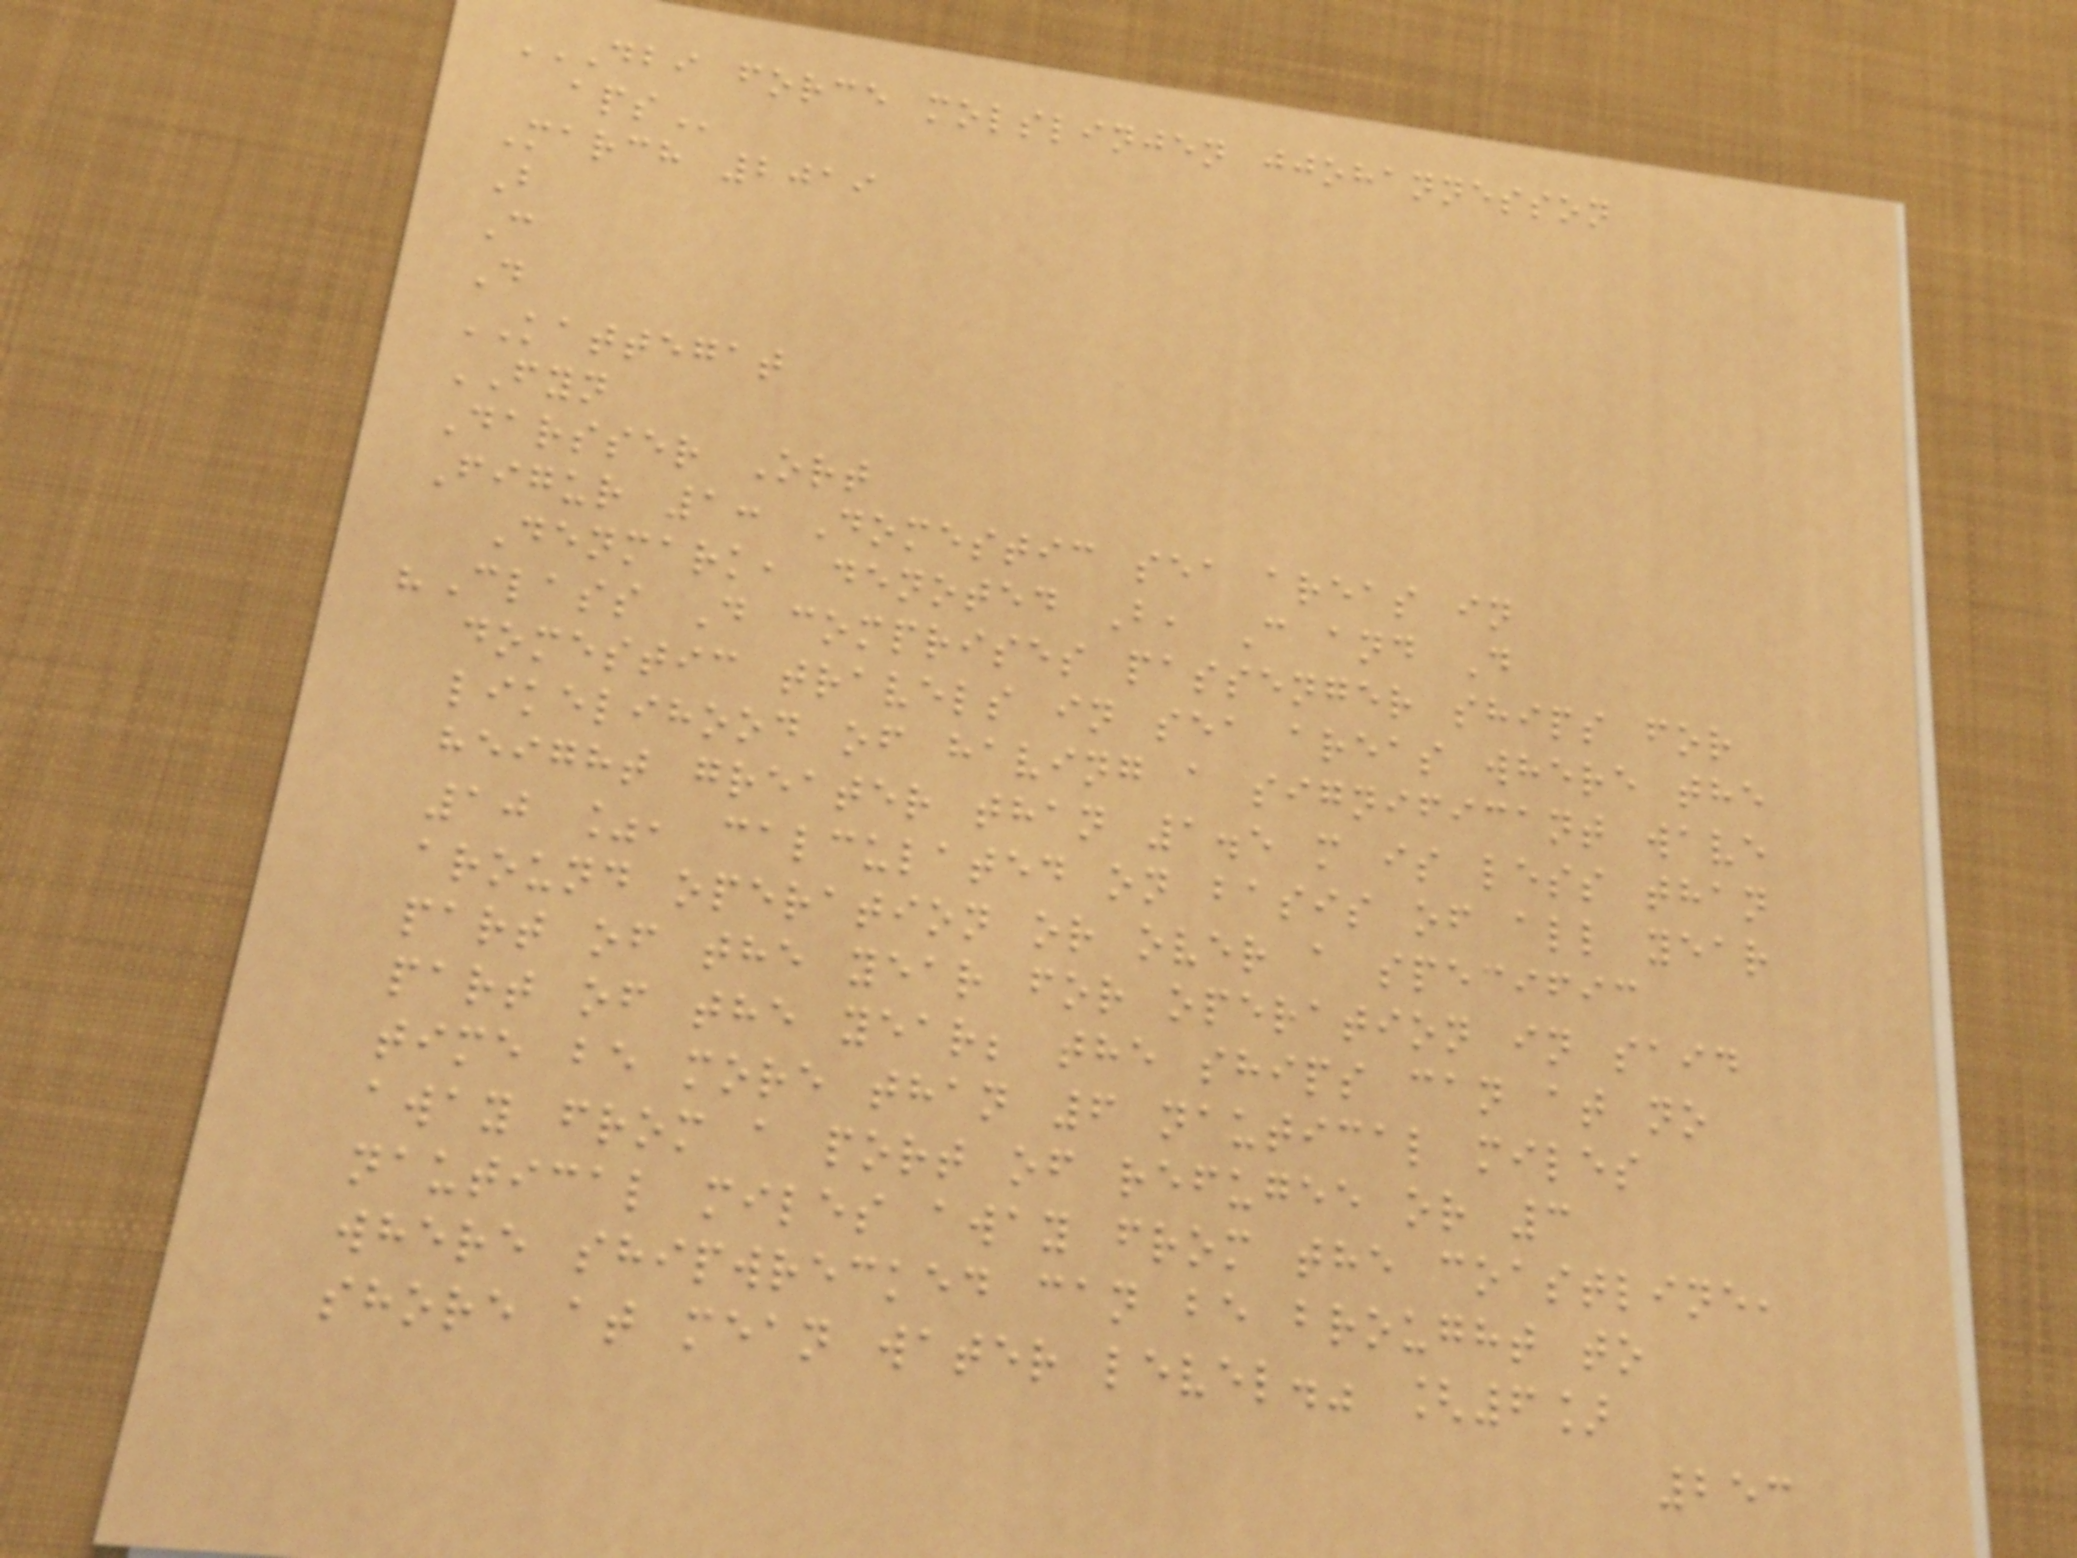DBI FORCE MOLSLINJEN JJOHANNESSON
APS
March 2019
B
C
D
KATTEGAT
FYN
Darsser Ort
Figur 1: Domestic sea areas in
Denmark, denoted B, C and D
"Class D comprises passenger ships for
domestic travels in sea areas where the
likelihood of having a significant wave
height greater than 1.5 m is less than
10 %, calculated on basis of all year
around operation or over a specific
part of the year for operation in said
part of the year; the ships can at no
time be more than 6 nautical miles
away from a port of refugee or 3
nautical miles away from the coastline,
where shipwrecked can be brought to
shore at mean water level." [6]
253
